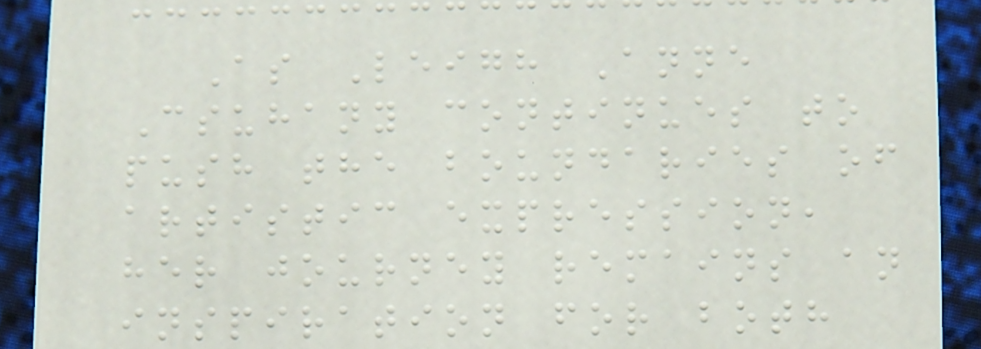As Leigh Anne
Csuhany continues to
push the boundaries of
artistic expression,
her journey remains an
inspiration for both
